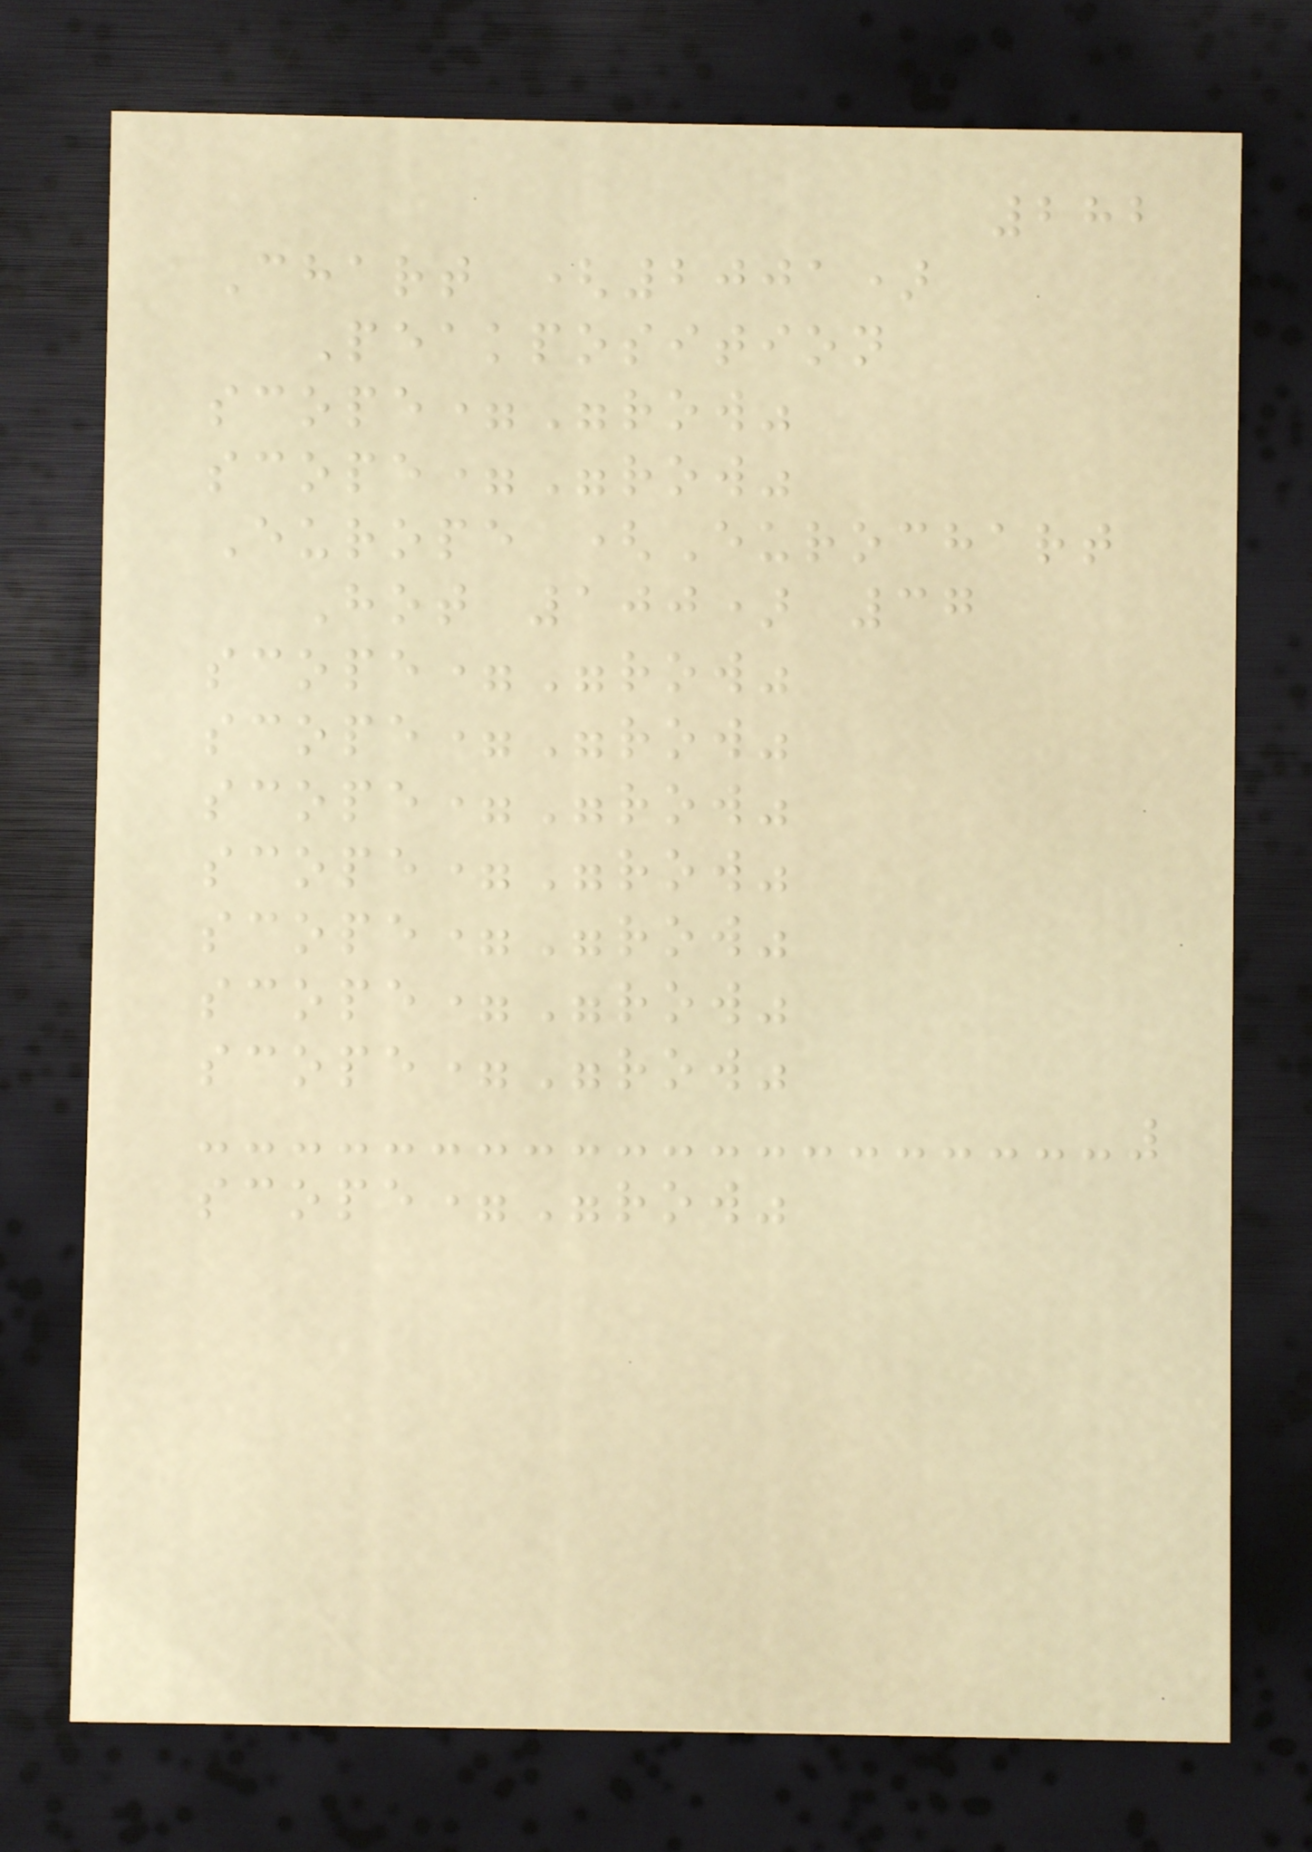282
Chart (2001)
Peakposition
scope="row"
scope="row"
Europe (Eurochart
Hot 100) 37
scope="row"
scope="row"
scope="row"
scope="row"
scope="row"
scope="row"
scope="row"
scope="row"
